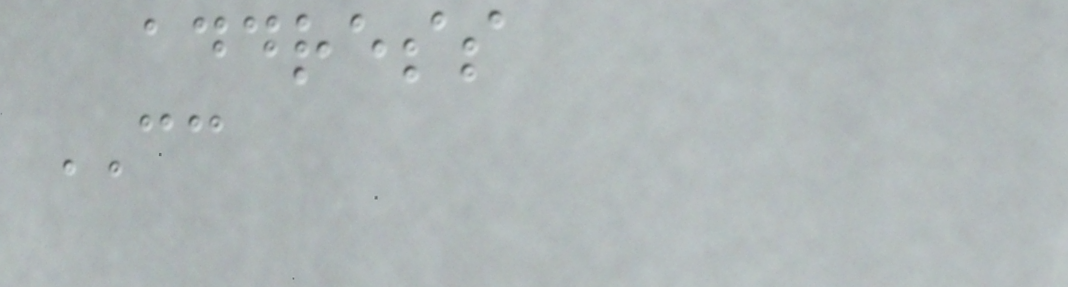address
CC
